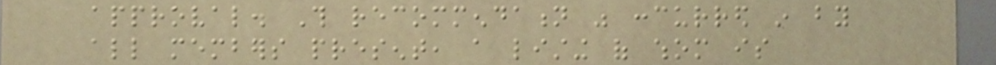approval. This recommendation was concurred in by
all members present, a listing of whom is
